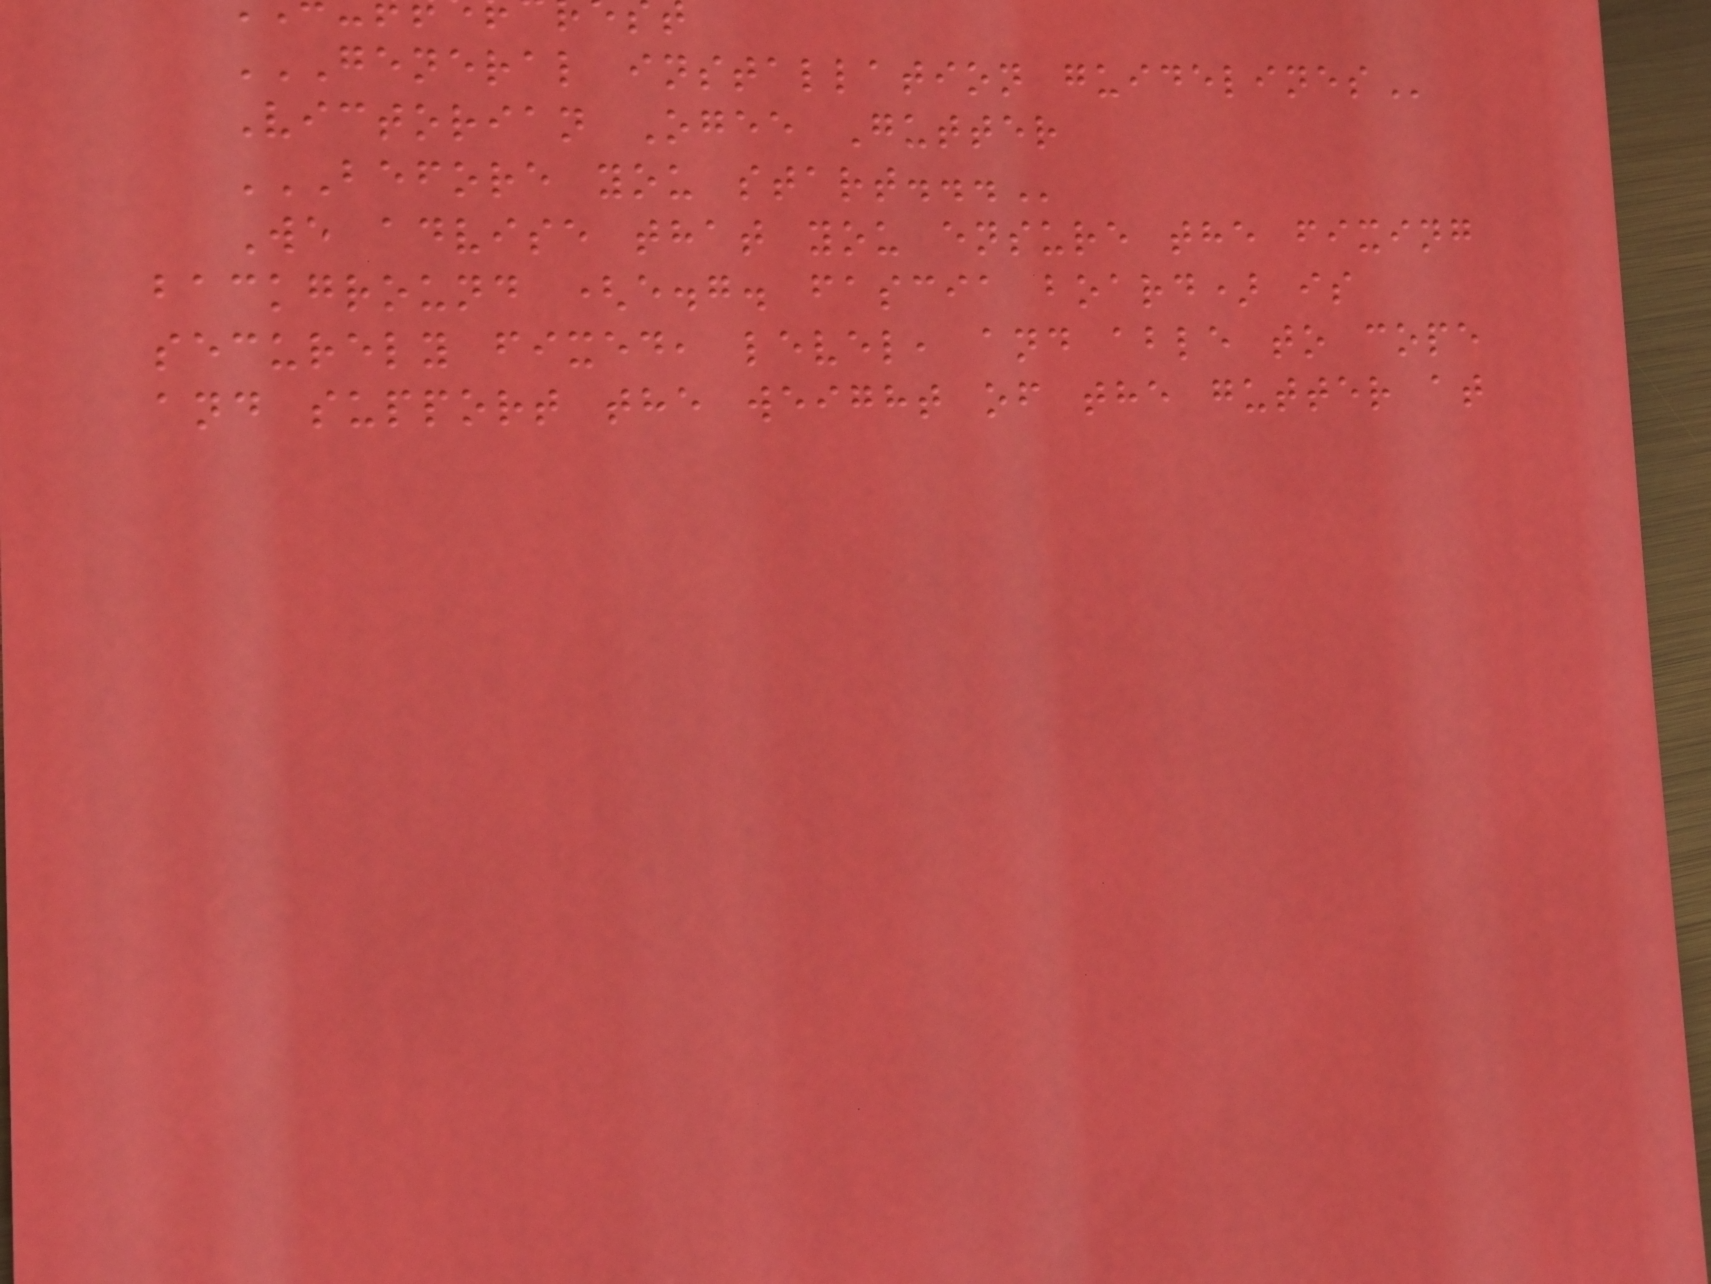GENERAL INSTALLATION GUIDELINES
Victorian Ogee Gutter
BEFORE YOU START...
We advise that you ensure the fixing
background (e.g. fascia board) is
securely fixed, level, and able to cope
and support the weight of the gutter at
